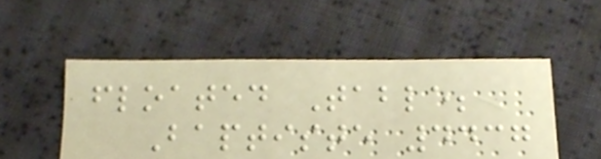floated Table;
Baptiste 4437
